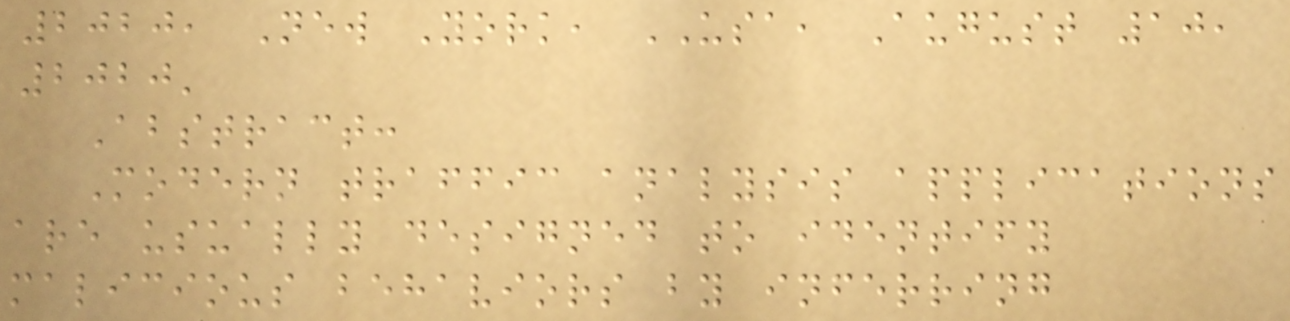2020, New York, USA, August 10,
2020'
Abstract:
Modern traffic analysis applications
are usually designed to identify
malicious behaviors by inferring
